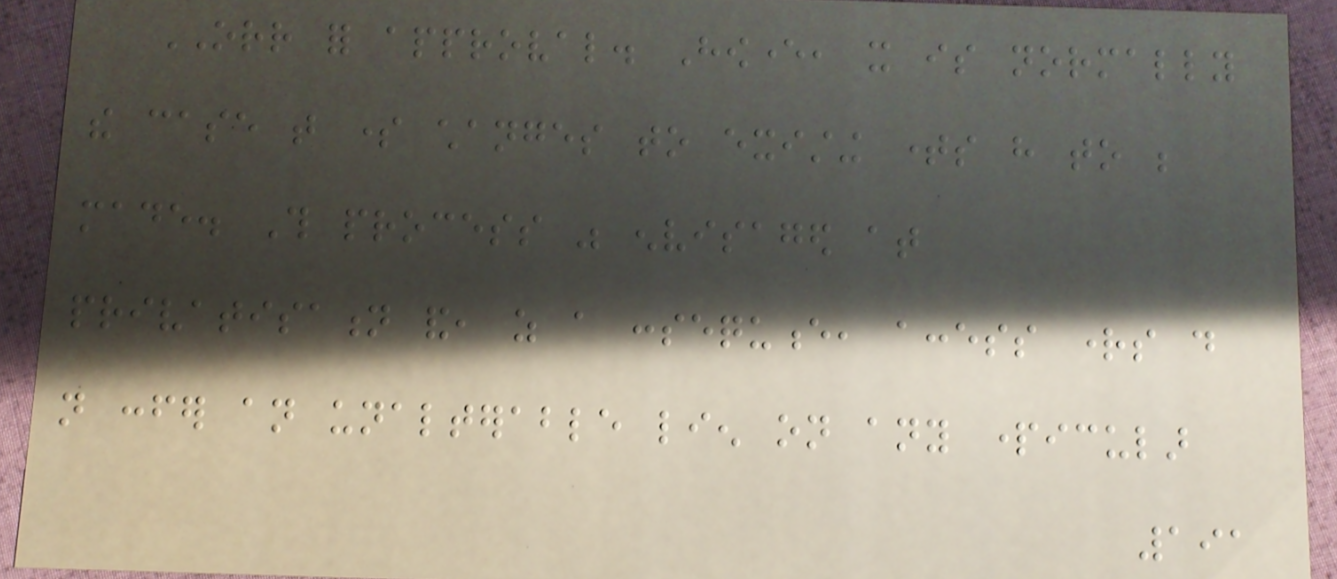ORR for approval. However, it is normally
the case that some changes to existing times have to be
made. This process was envisaged at
privatisation and, as a consequence, access rights do
not confer an unalterable lien on any particular
191
